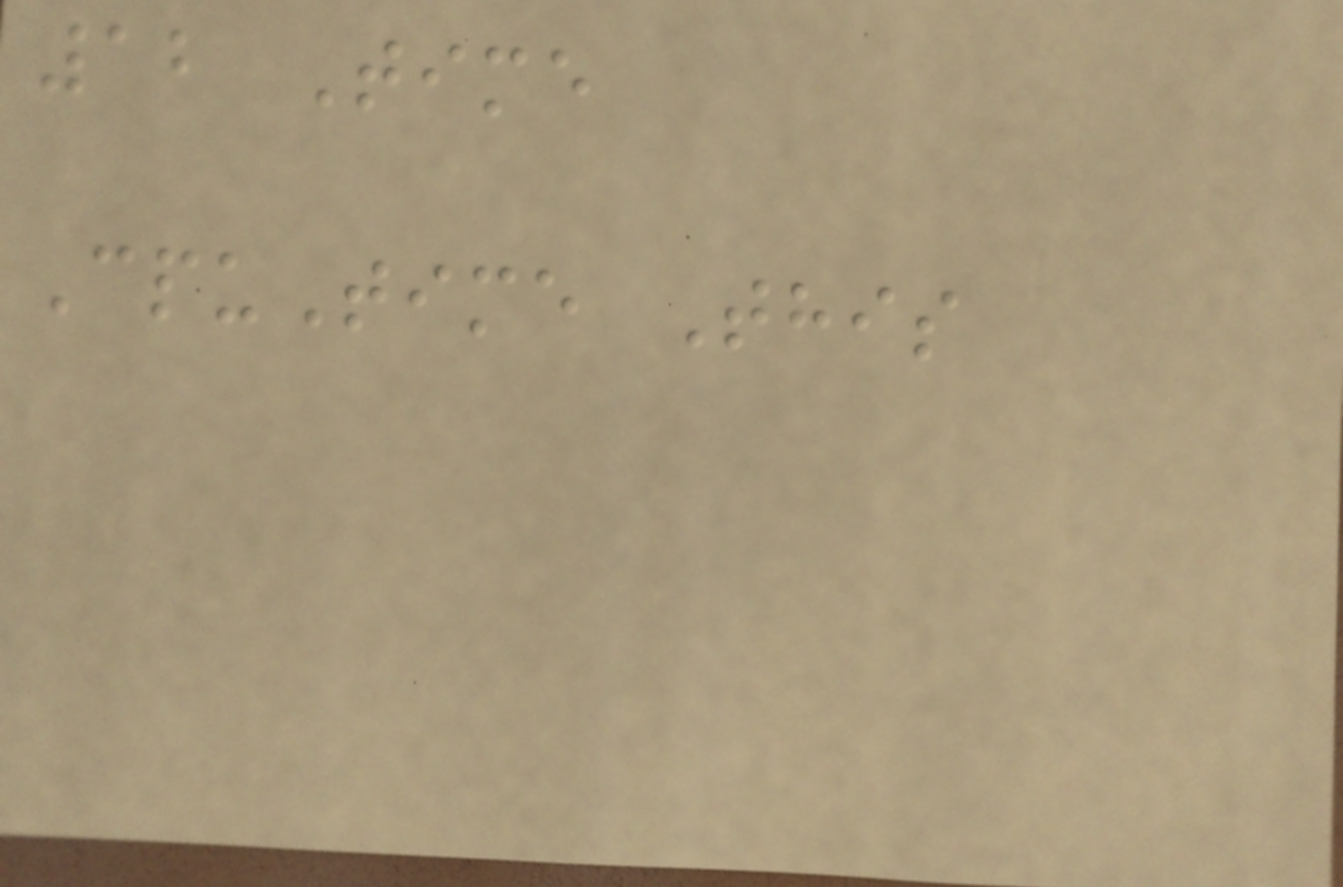12 Time
CpuTime This
